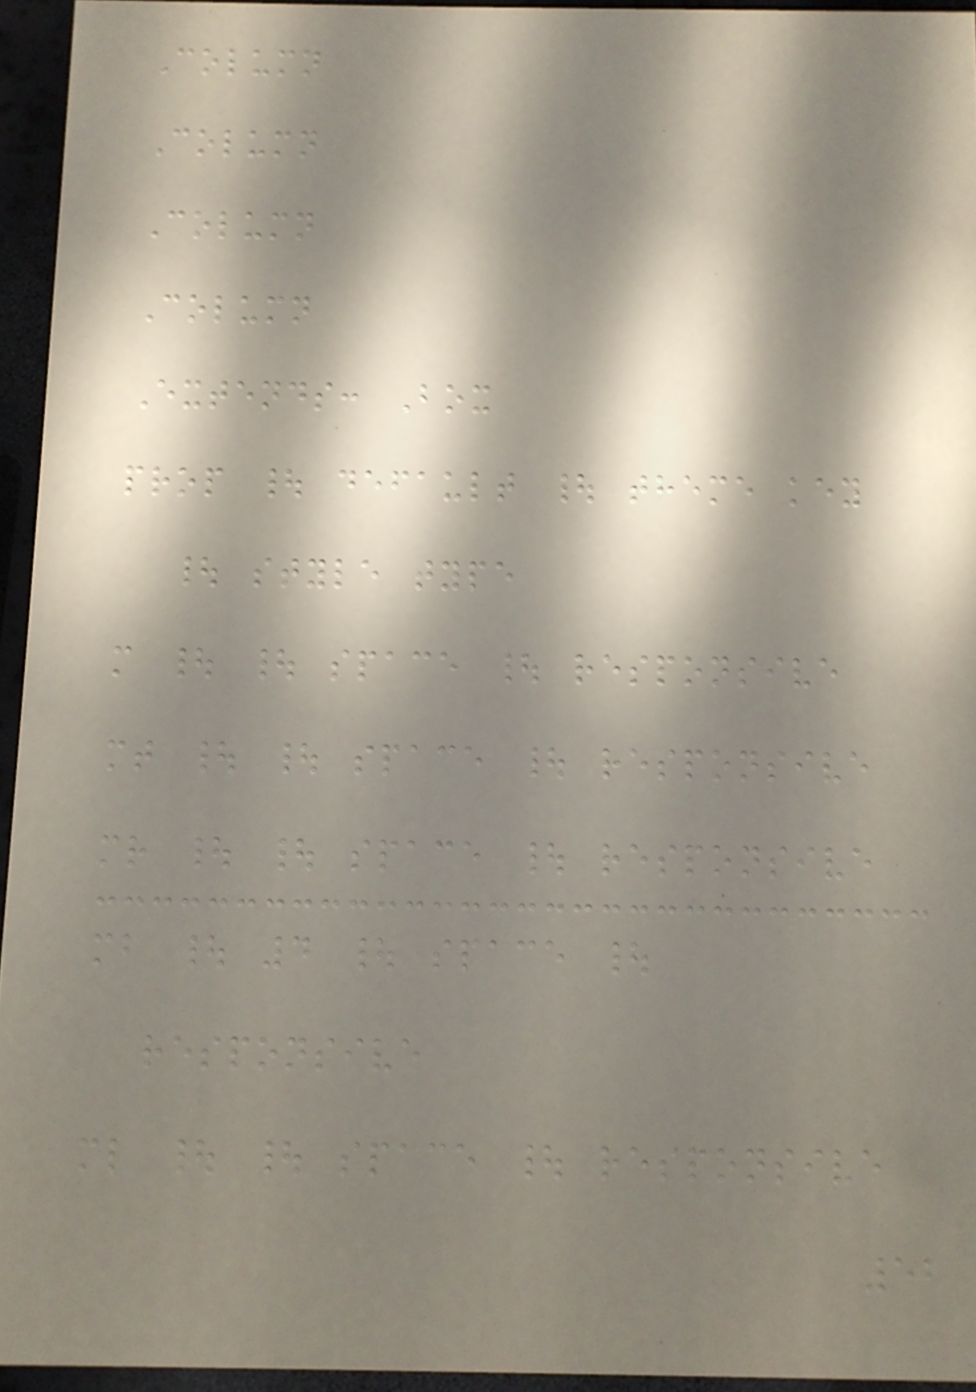Column
Column
Column
Column
Extends: Box
prop | default | theme key
| style type
m | | space | responsive
mt | | space | responsive
mr | | space | responsive
mb | 4 | space |
responsive
ml | | space | responsive
52
